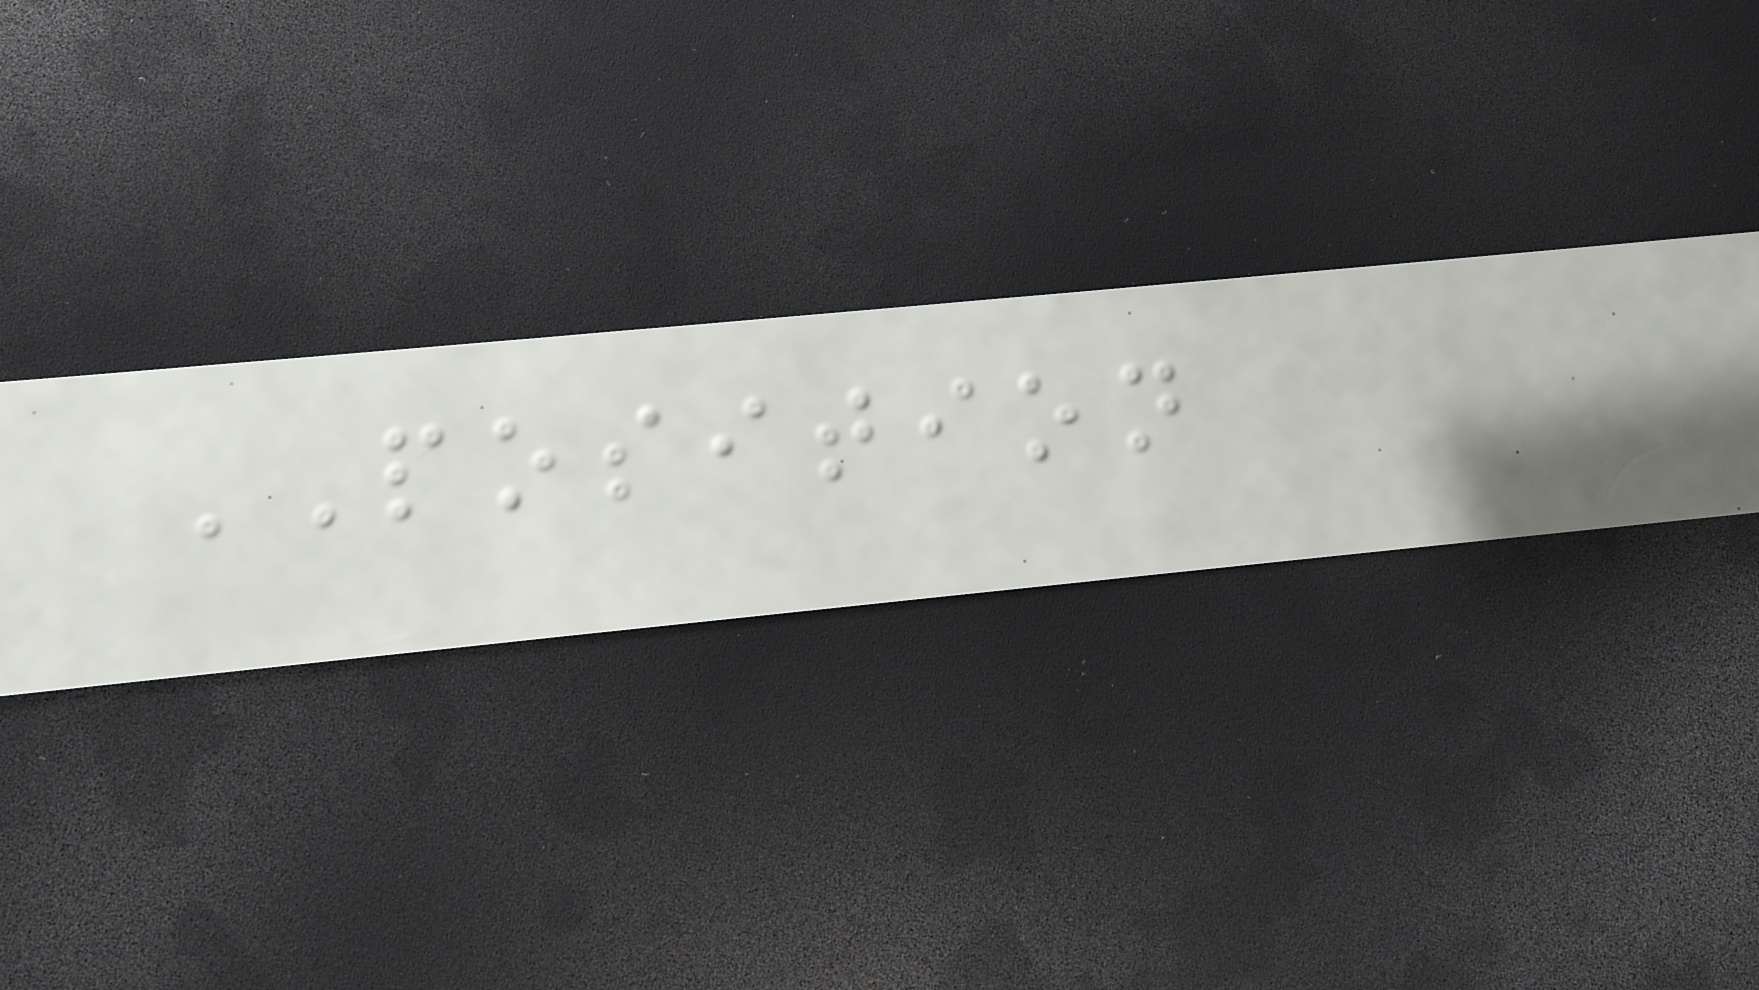POSITION
